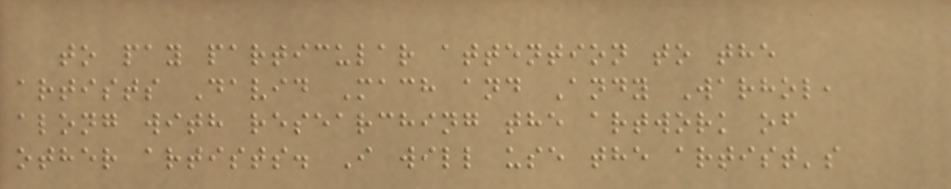to pay particular attention to the
artists David Mach and Andy Warhol,
along with researching the artwork of
other artists. I will use the artist's
